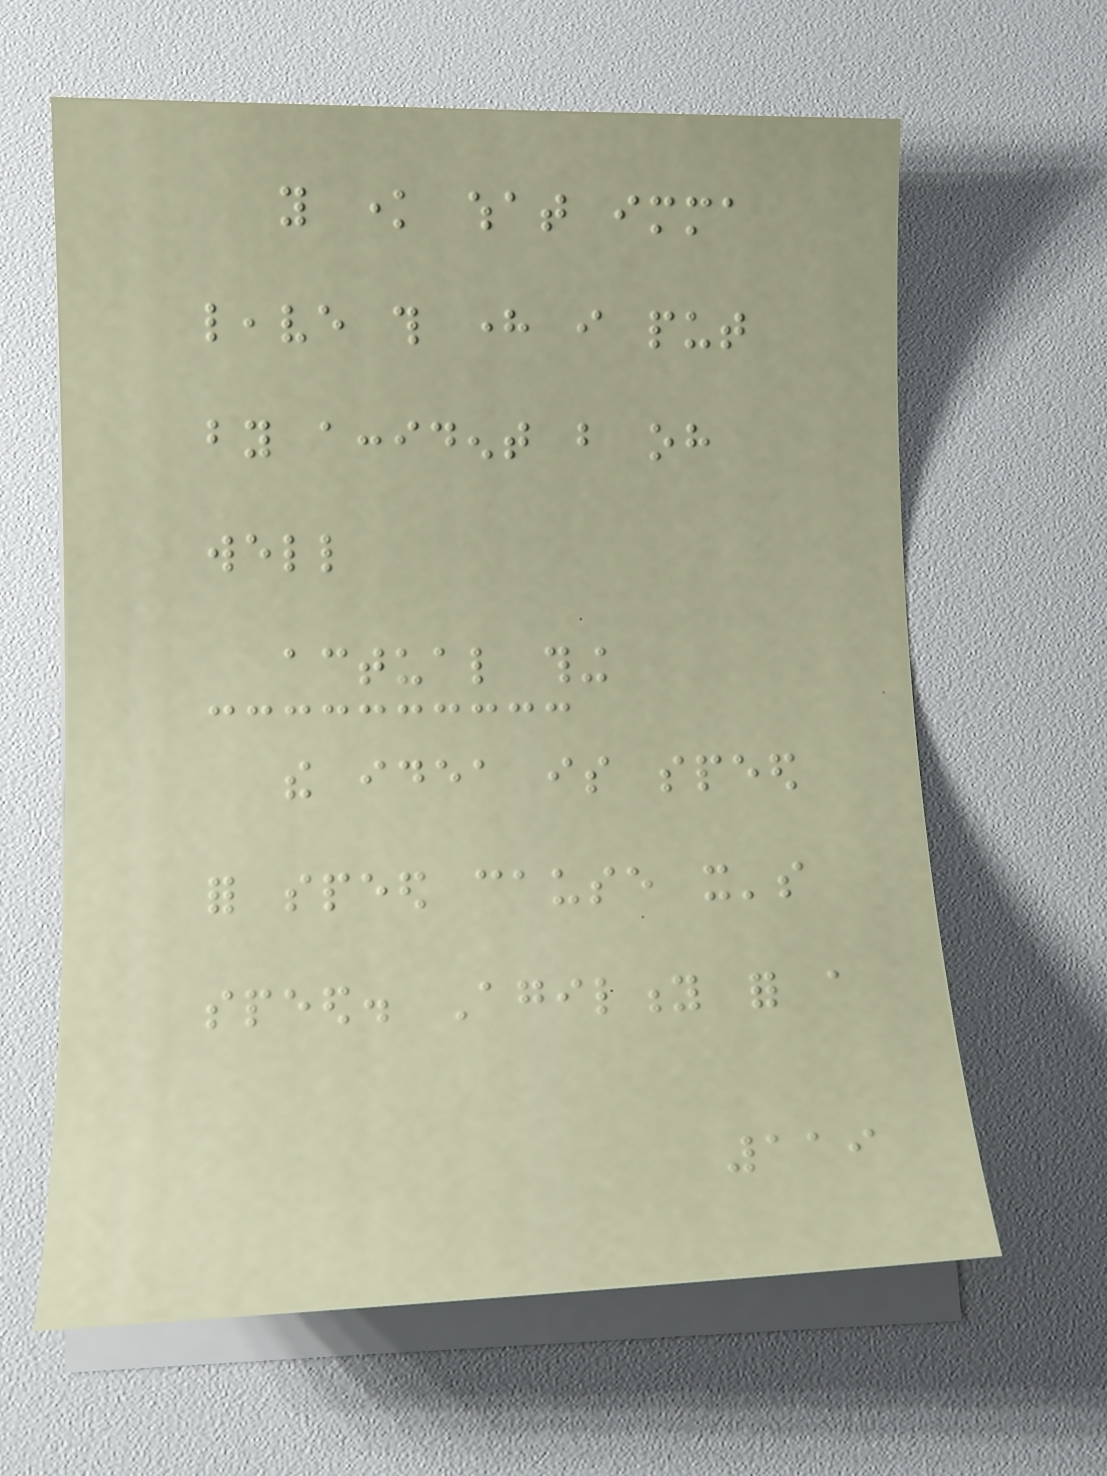you know what imma
leave this here i put
by accident but oh
well
actual thing
the idea is speed
for speed cause it's
speed. Agility for a
119
